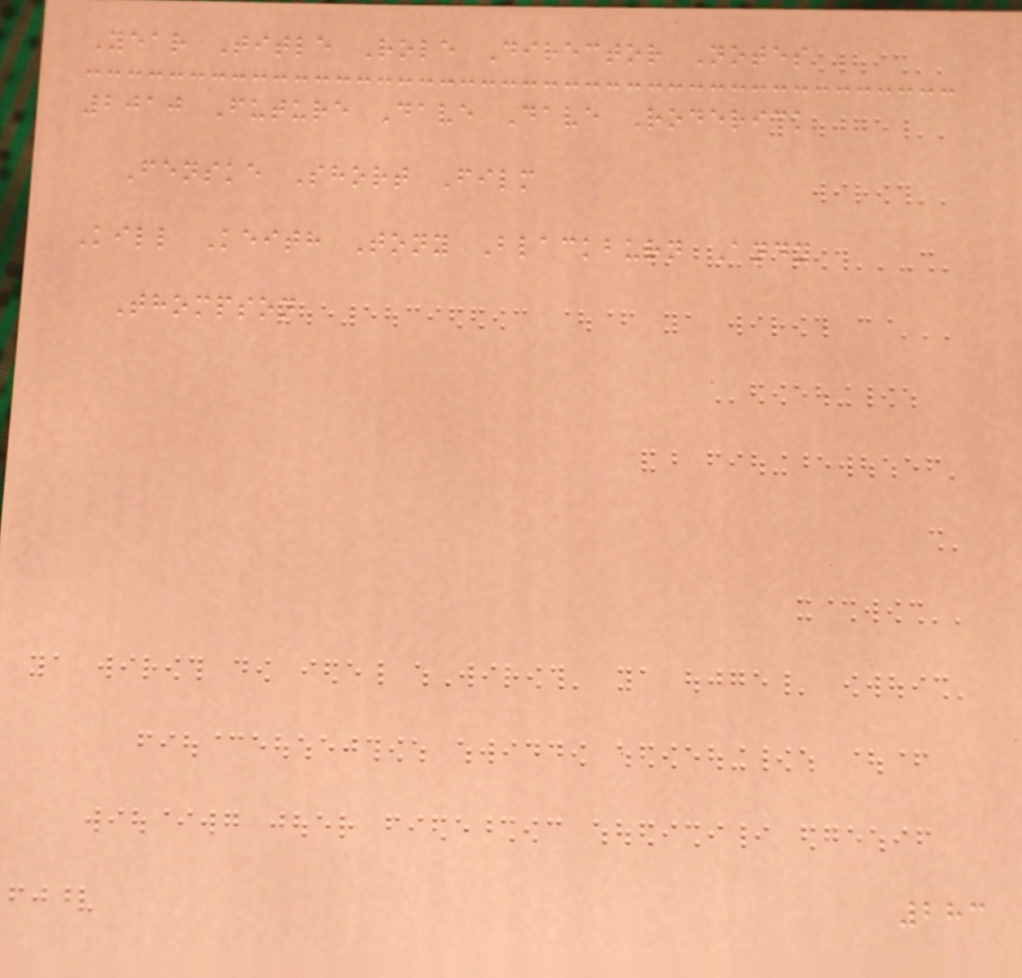Year Title Role Director Notes
2010 Future Dave Dave Roderick
Fenske Short Film
Kill Keith Tony Blackburn Andy
Thompson
283
